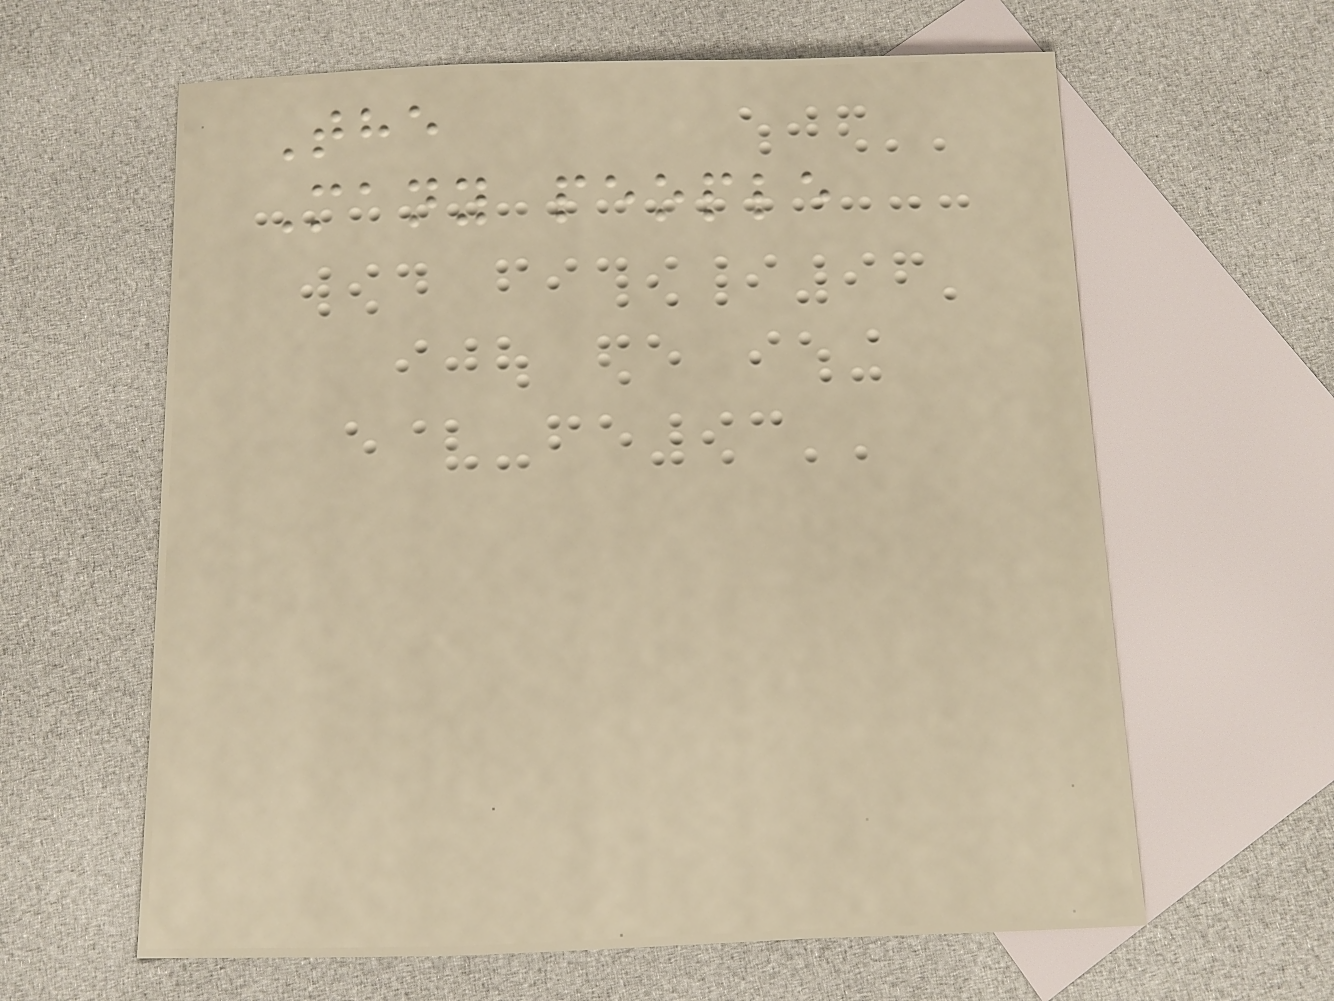The
Many people
